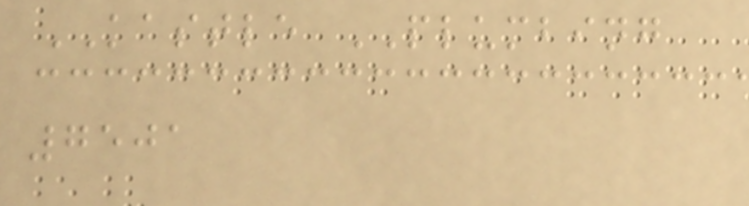KASTLE PLUMBING
7501
